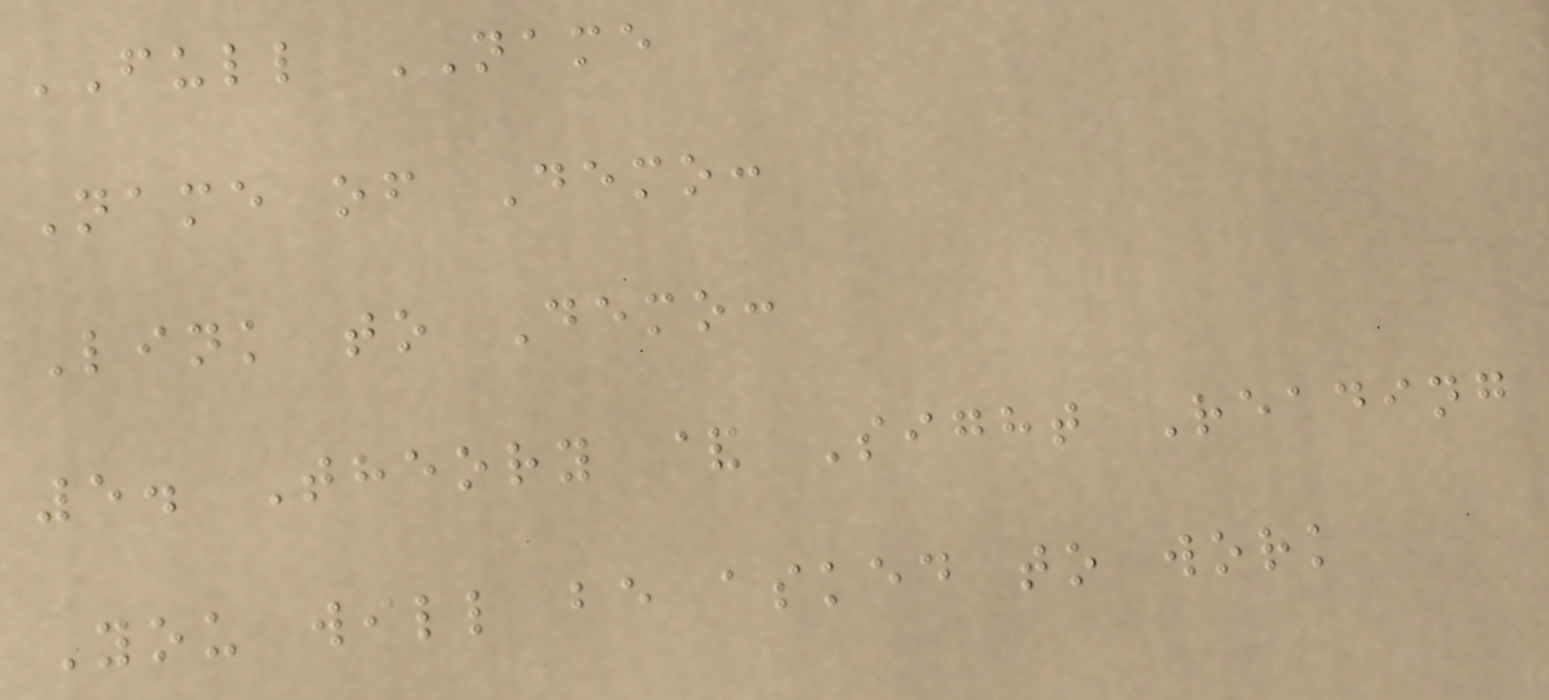FULL NAME
Name of Demo:
Link to Demo:
5. Theory & Sight Reading
You will be asked to work
